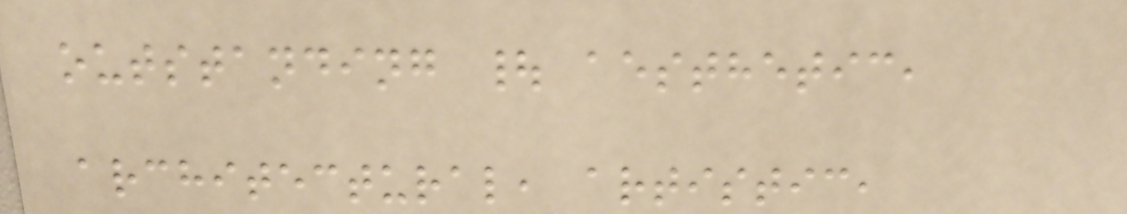outstanding | aesthetic,
architectural, artistic,
